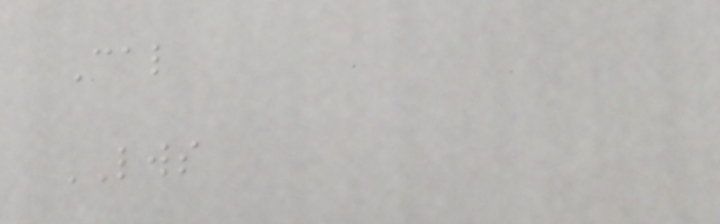Cal
LWS
